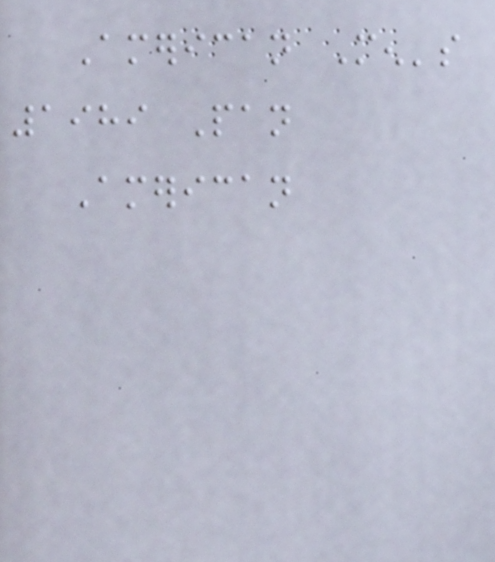American Men's
1989 Pan
American
